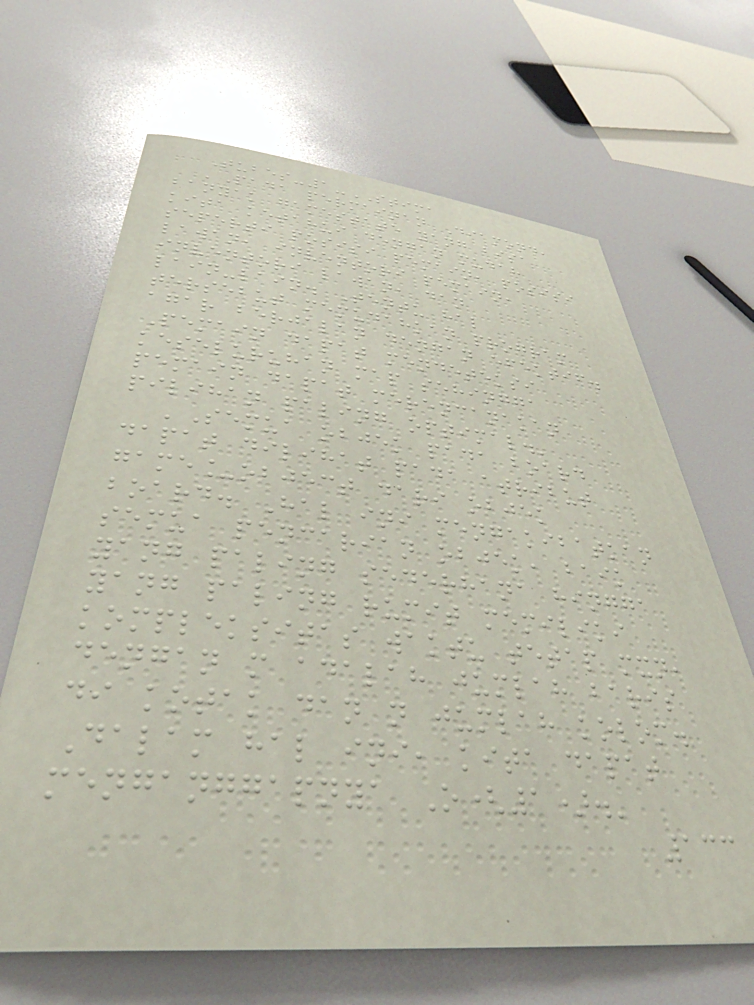Tubes-1-STIMA
'Pada permainan Diamond,
banyak gamestate yang bisa
kita ketahui dengan mudah
seperti posisi pemain, posisi
lawan, inventori pemain,
inventori lawan, dan
lain-lain. Tentu hal
tersebut memudahkan program
agar berjalan dengan efektif.
Pemain dapat mendeteksi
keseluruhan map sehingga
pemain dapat merencanakan
pilihan paling optimal.'
'Semua objek pada board
dapat dilihat pada atribut
game_object dari objek
board. Hal ini mengakibatkan
semua pencarian objek, baik
yang paling sederhana hingga
yang paling rumit memiliki
kompleksitas waktu tetap mxn,
dengan m adalah jumlah baris
di kotak dan n jumlah kolom.
Dalam hal ini, kita dapat
menganggapnya O(1).'
133
